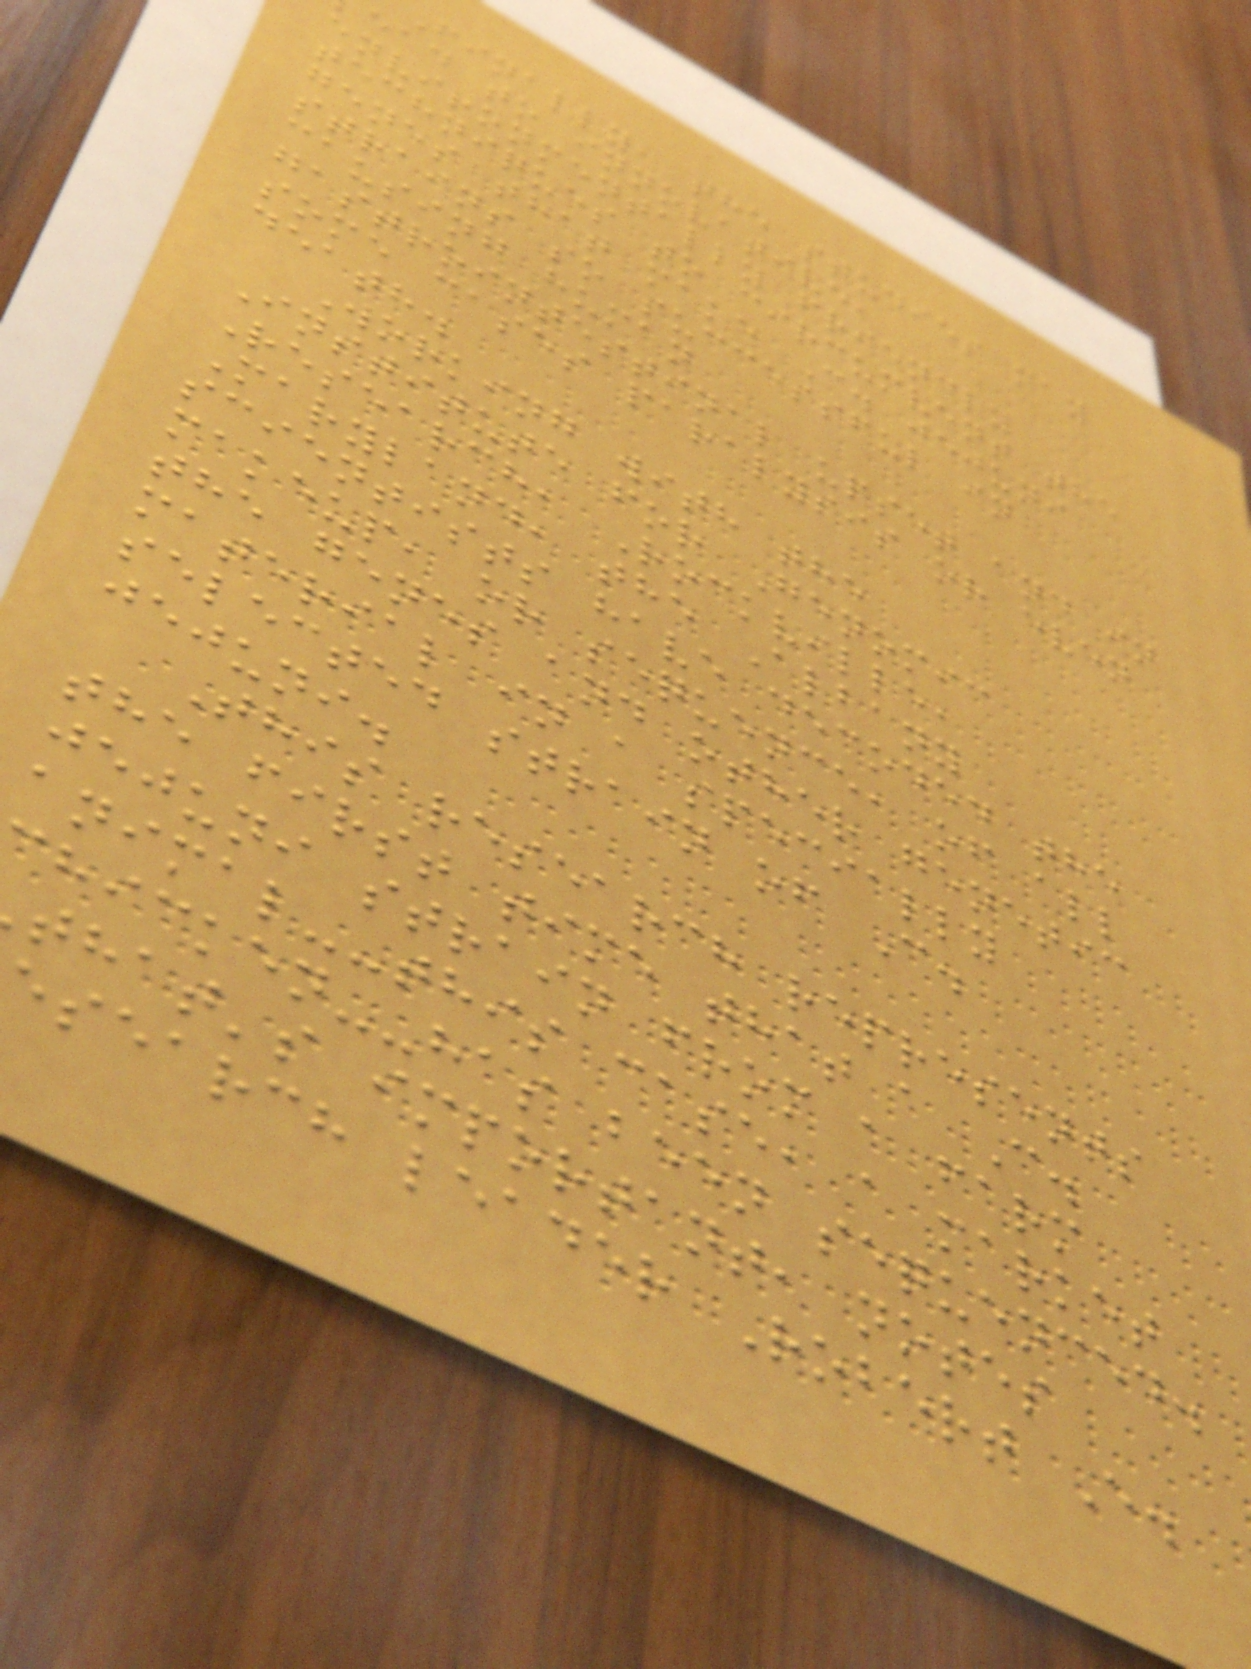Finally, the studies may
ead to innovative,
environmentally friendly
techniques to circumvent the
genes that make C. jejuni
strains so successful in
causing human
gastrointestinal upset and in
some cases paralysis or even
death.
Working with the
Institute for Genomic
Research, Rockville,
Maryland, the Albany
scientists have decoded the
makeup, or sequence, of all
the genes and other genetic
material in a specially
selected strain of C.
jejuni.
This research represents
the first time that a C.
jejuni strain from a farm
animal--this case, a market
hicken--has been sequenced.
that's important, notes
esearch leader Robert E.
